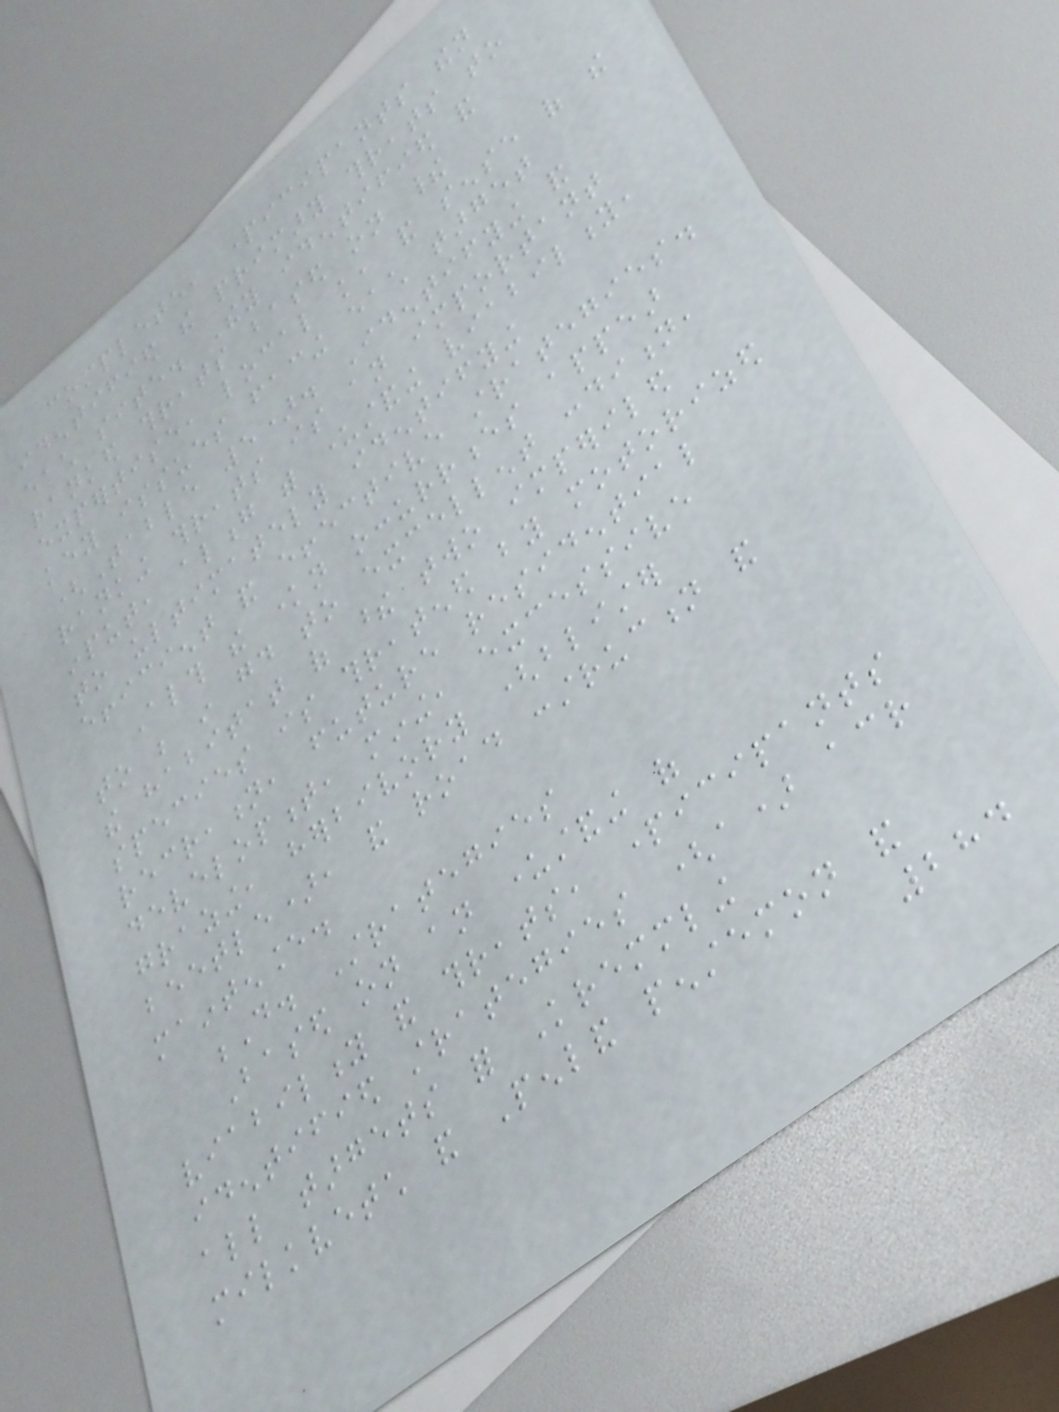complete, participants then
identified the primary threats to
each site. They identified and
ranked threats based on their
expertise, local knowledge, and sense of the
key issues facing each target
(Table 5). Identifying and
ranking threats is an important
input, along with understanding viability,
to ultimately identifying
efficient and effective strategies.
Although the known occurrences appear
to be in good to excellent condition,
the habitat of these two imperiled
species is threatened by motorized
recreation, future residential
development, mining, excessive
grazing, herbivory (blister
beetle), and road construction and
maintenance.
D. Strategies
Based on an understanding of
viability and threats, participants
identified strategies (a) across
all targets for Kremmling
milkvetch and Penland penstemon and
284
